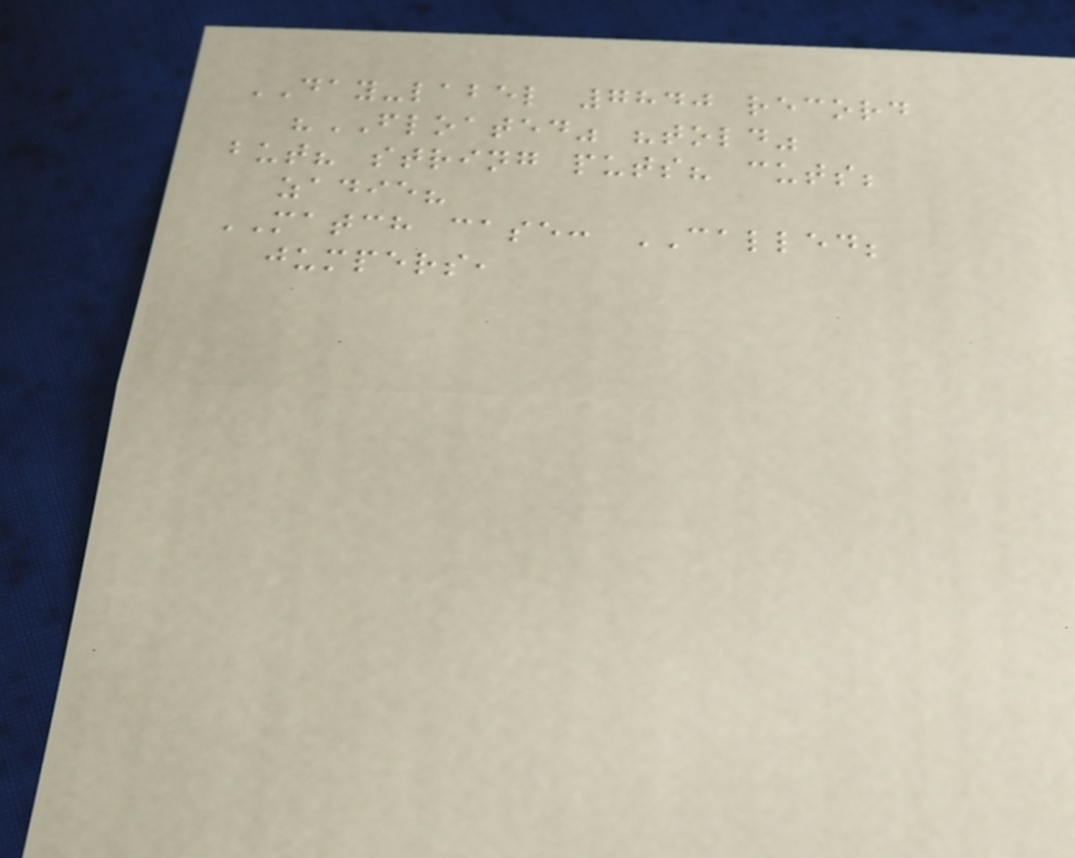DAY-label 7840 record
"FLOATED" "told"
but? string puts? cuts;
zadie?
MATCH case: CALLED;
jumpers,
